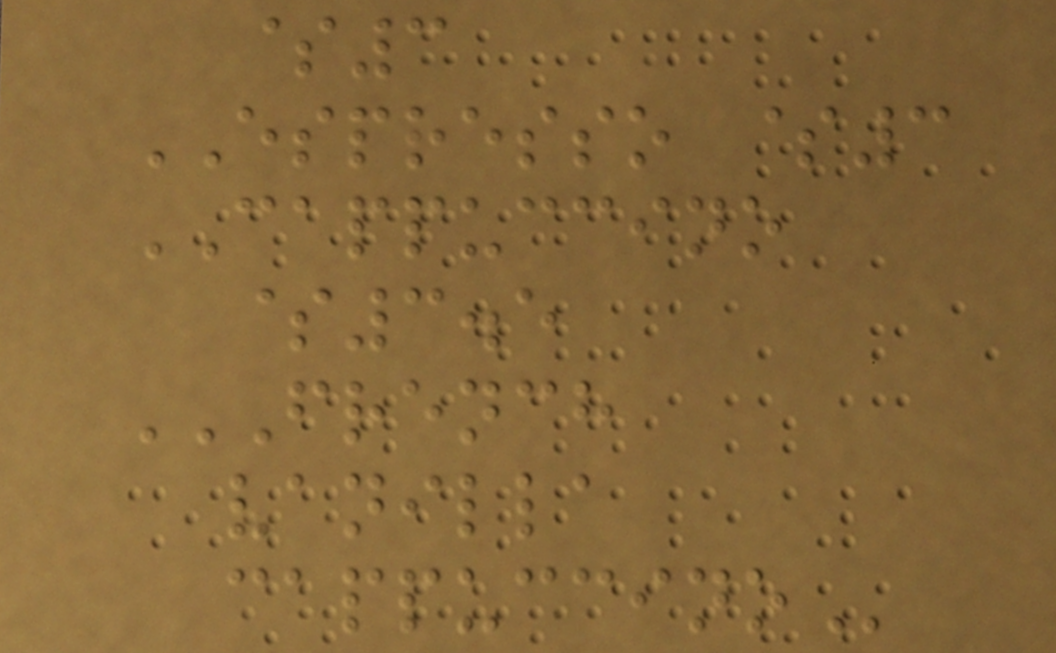$3
ESPRESSO $3
CAPPUCCINO
$3.5
FRENCH
VANILLA
CAPPUCCINO
